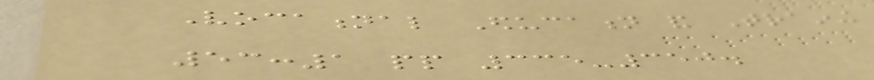Vocational Education and Training
53:1 pp 335-350.
